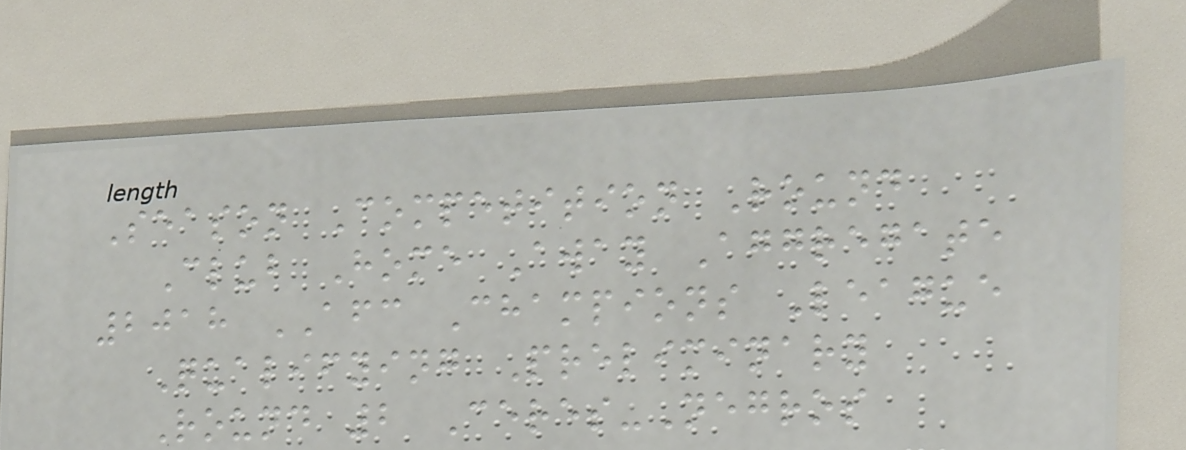Season Competition Round
Club Home Away Aggregate
2018 AFC Champions League
Qualifying Preliminary
Round 2 Ceres-Negros
